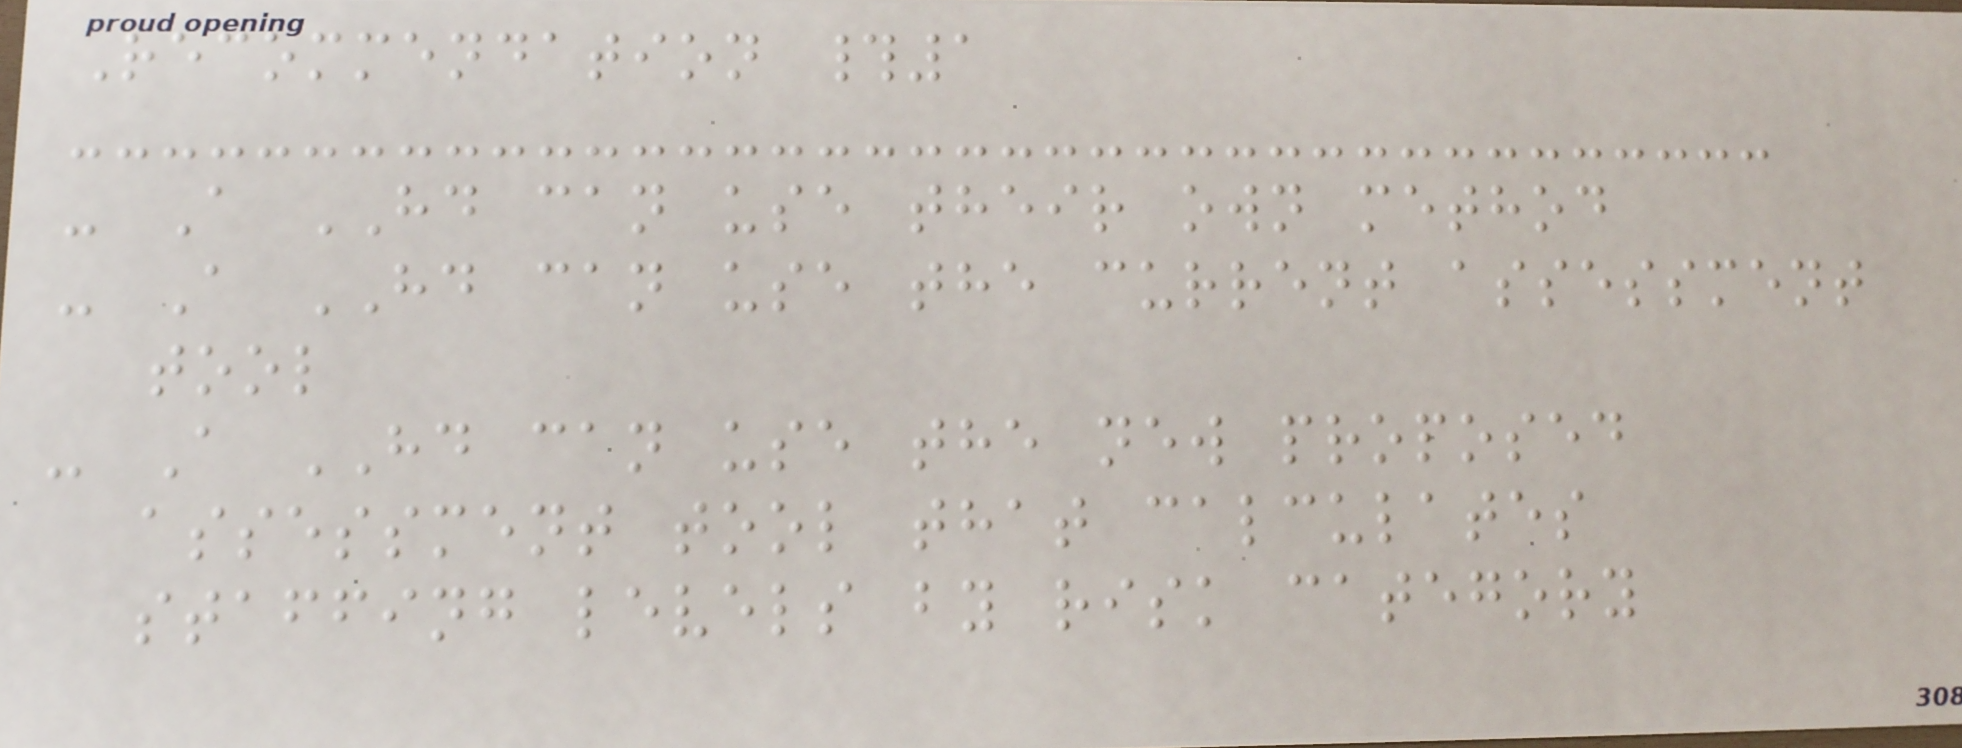Recommendation #1
- A HD can use their own method
- A HD can use the current assessment
tool
- A HD can use the new proposed
assessment tool that calculates
staffing levels by risk category
